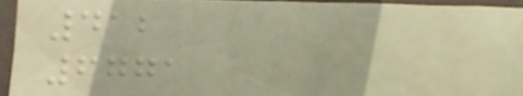412
6771
